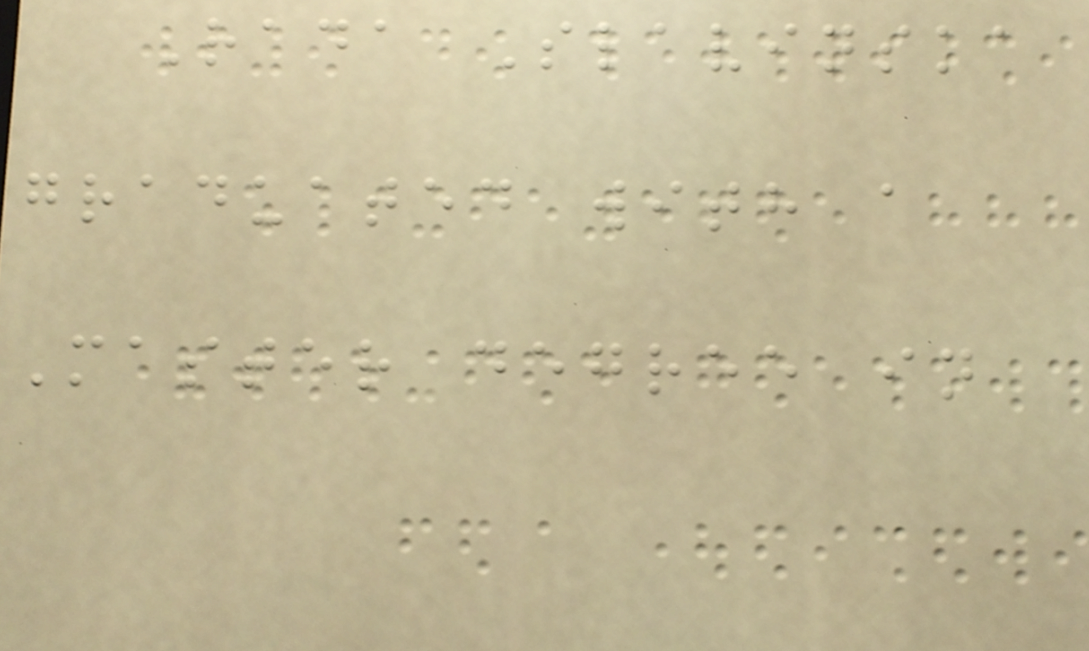Rada Slavinska
graduated with a
Master degree in
